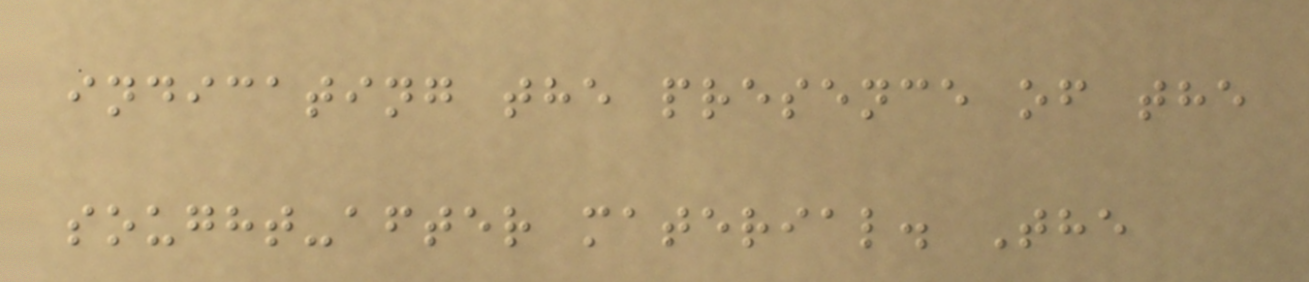indicating the presence of the
sought-after material. The
